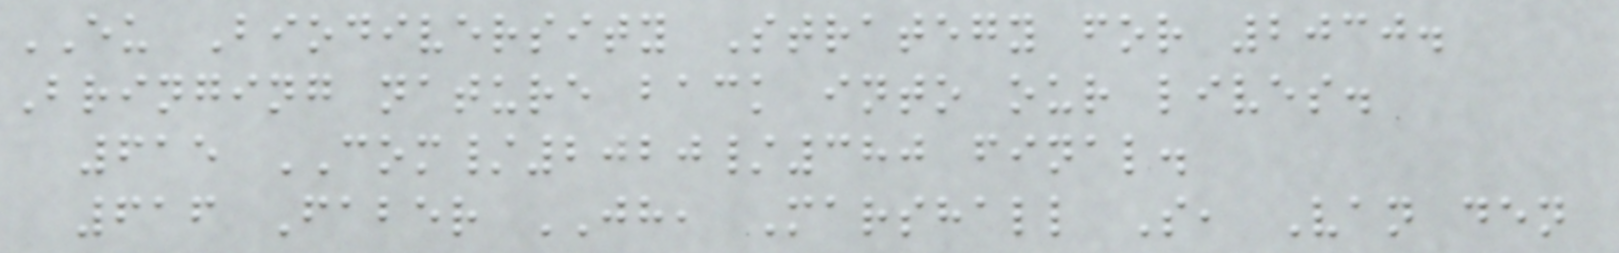EU Biodiversity Strategy for 2030.
Bringing nature back into our lives.
615 COM/2020/380 final.
616 Faber JH, Marshall S, Van den
